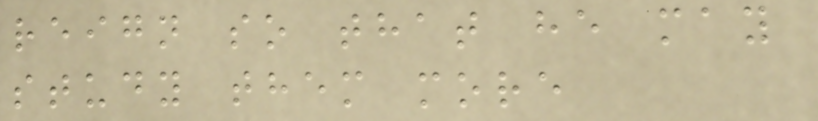reign so that he may
study them more
